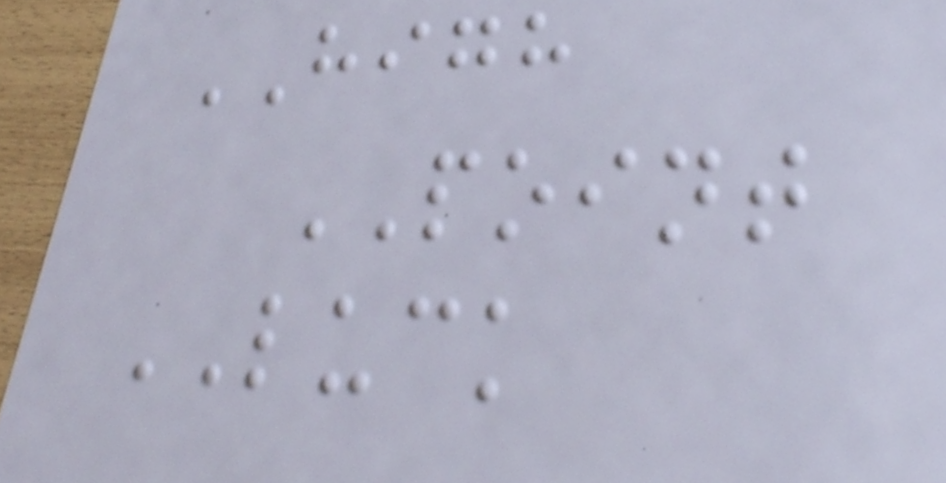HIGH
POINT
LUCK
